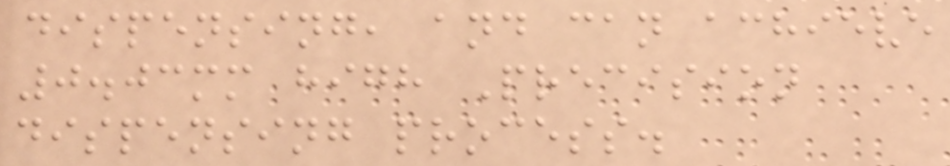dispensing, and can achieve
0.03mm high Precision
dispensing process.
